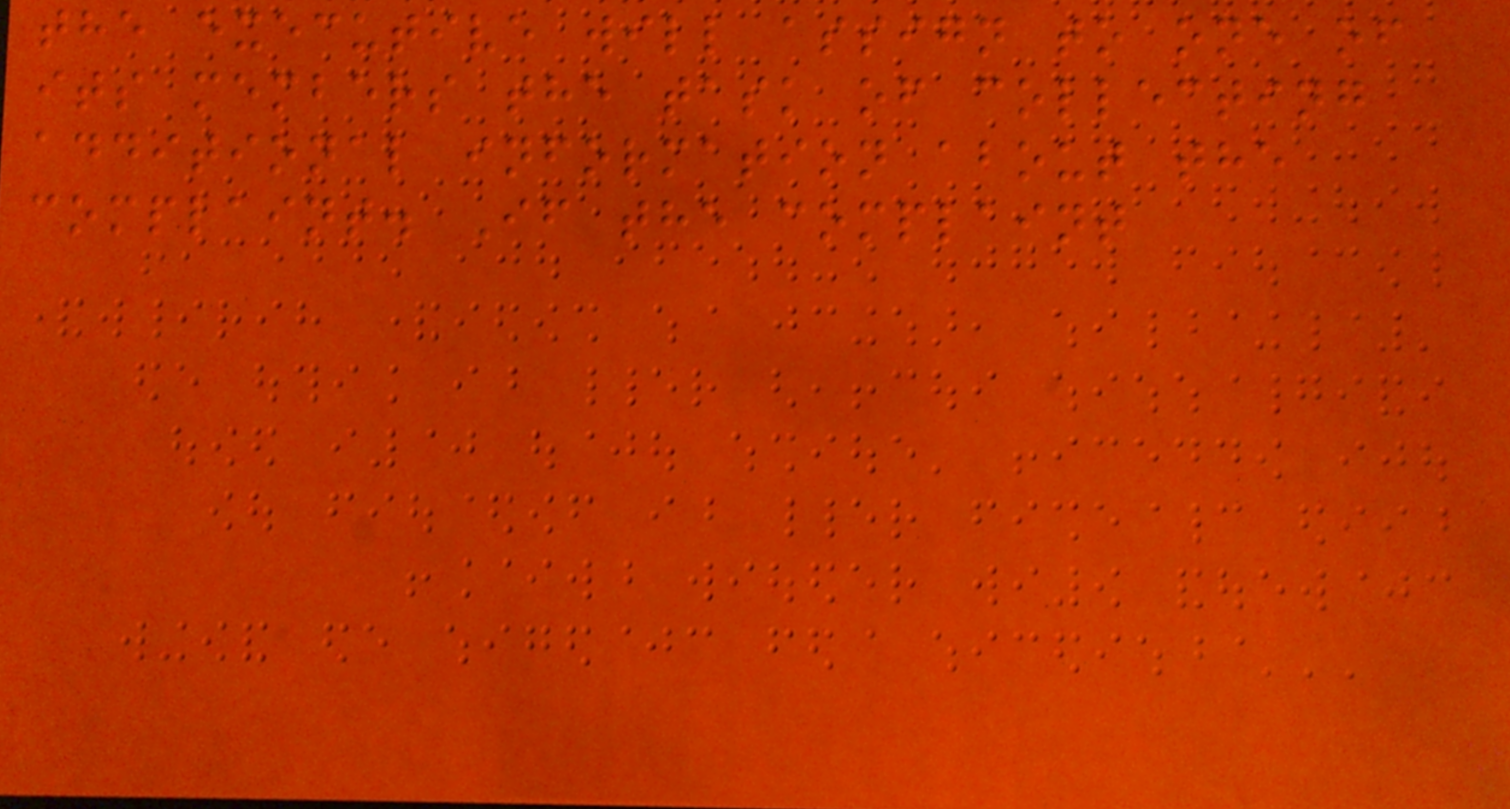the executive will assign to one of
its members the task of collecting
additional information about the
complaint. If the complaint
